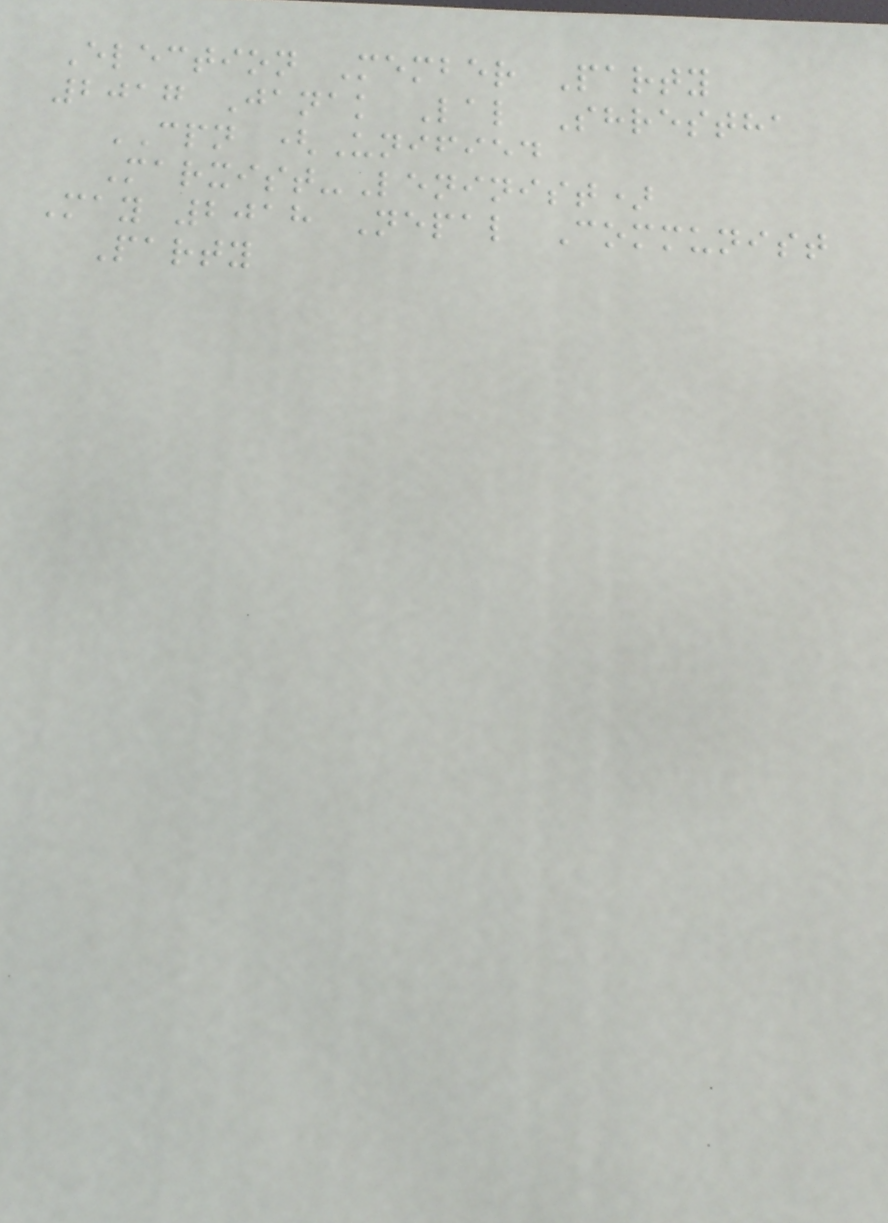Election Member Party
2017 Janak Lal Shrestha
CPN (Unified
Marxist-Leninist)
May 2018 Nepal Communist
Party
